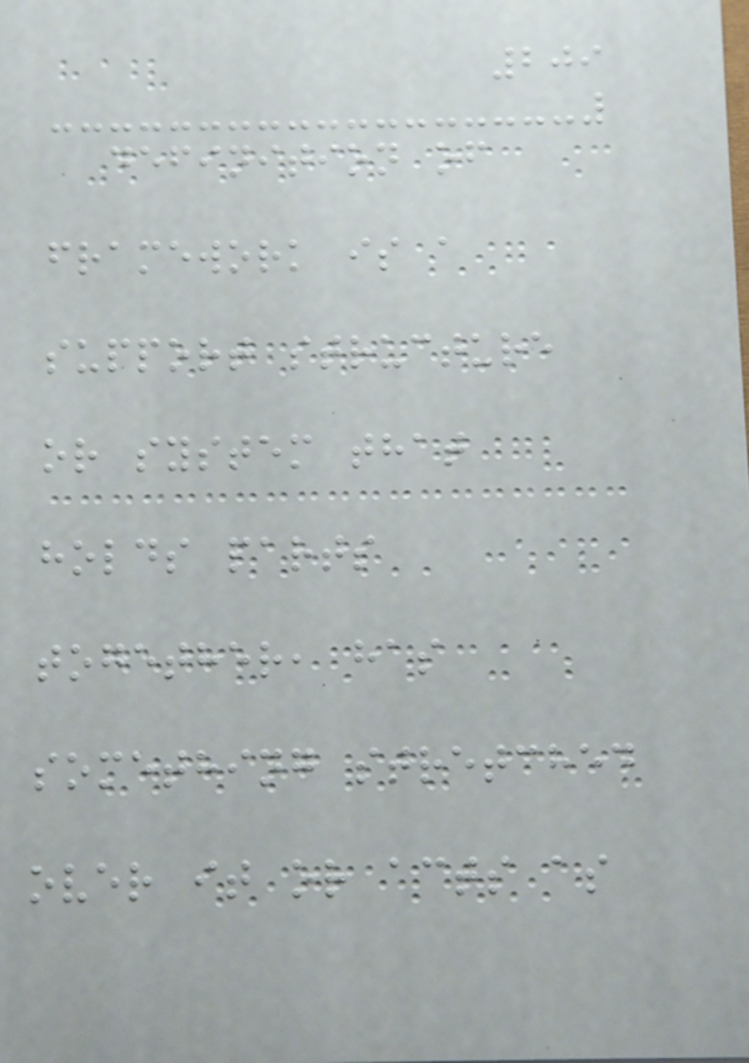209
definition of
framework is a
support structure
or system that
holds parts
together, has
something stretched
over it or acts as
